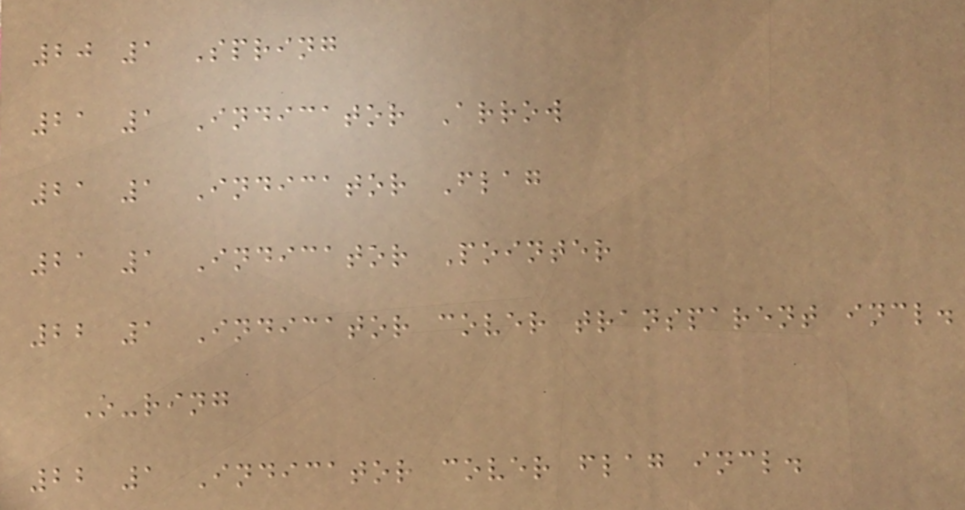20 1 Spring
21 1 Indicator Arrow
21 1 Indicator Flag
21 1 Indicator Pointer
22 1 Indicator cover transparent incl.
O-ring
22 1 Indicator cover flag incl.
